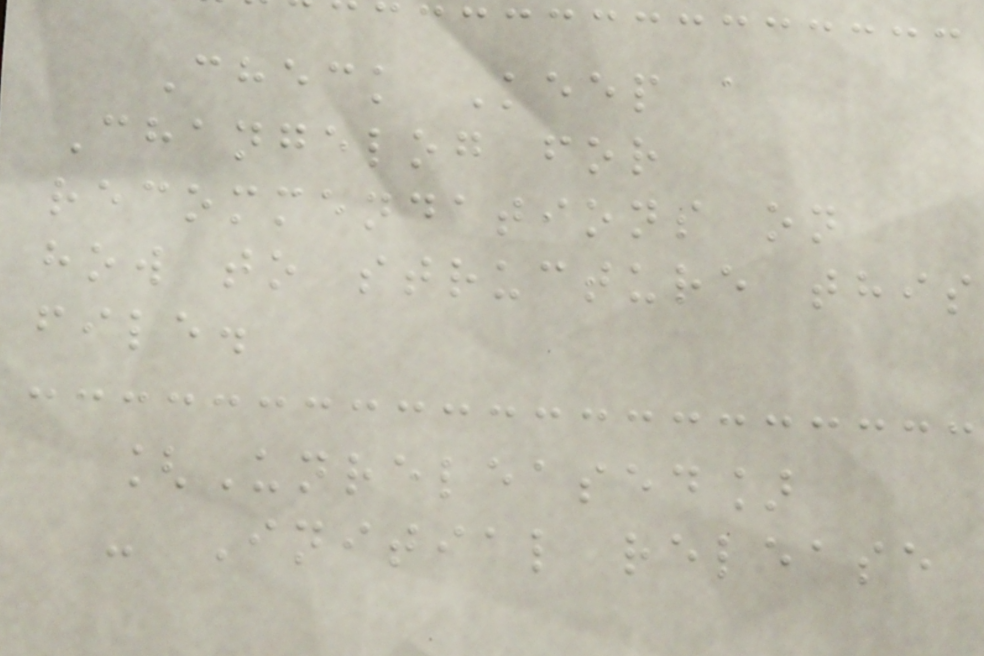Check Keep a
Changelog for
recommendations on
how to structure this
file.
[Unreleased]
- Initial release
